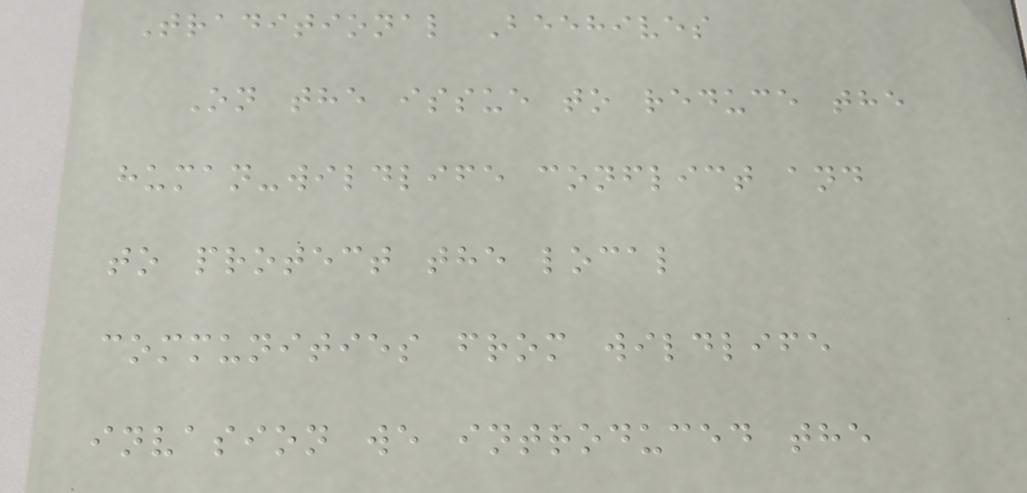Traditional Beehives
On the issue to reduce the
human-wildlife conflict and
to protect the local
communities from wildlife
invasion we introduced the
